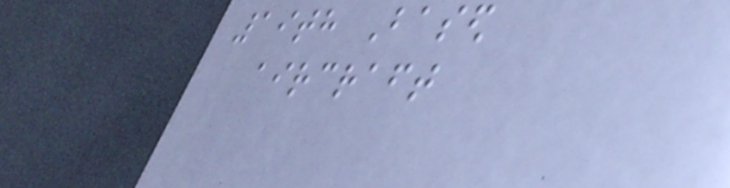19th Based
aircraft
